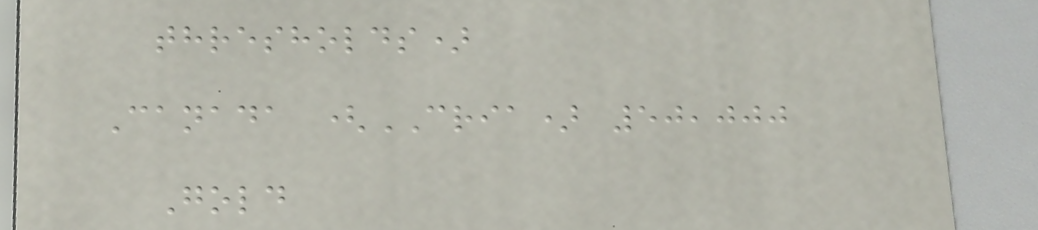thresholds)
Canada (CRIA) 50,000
Gold
